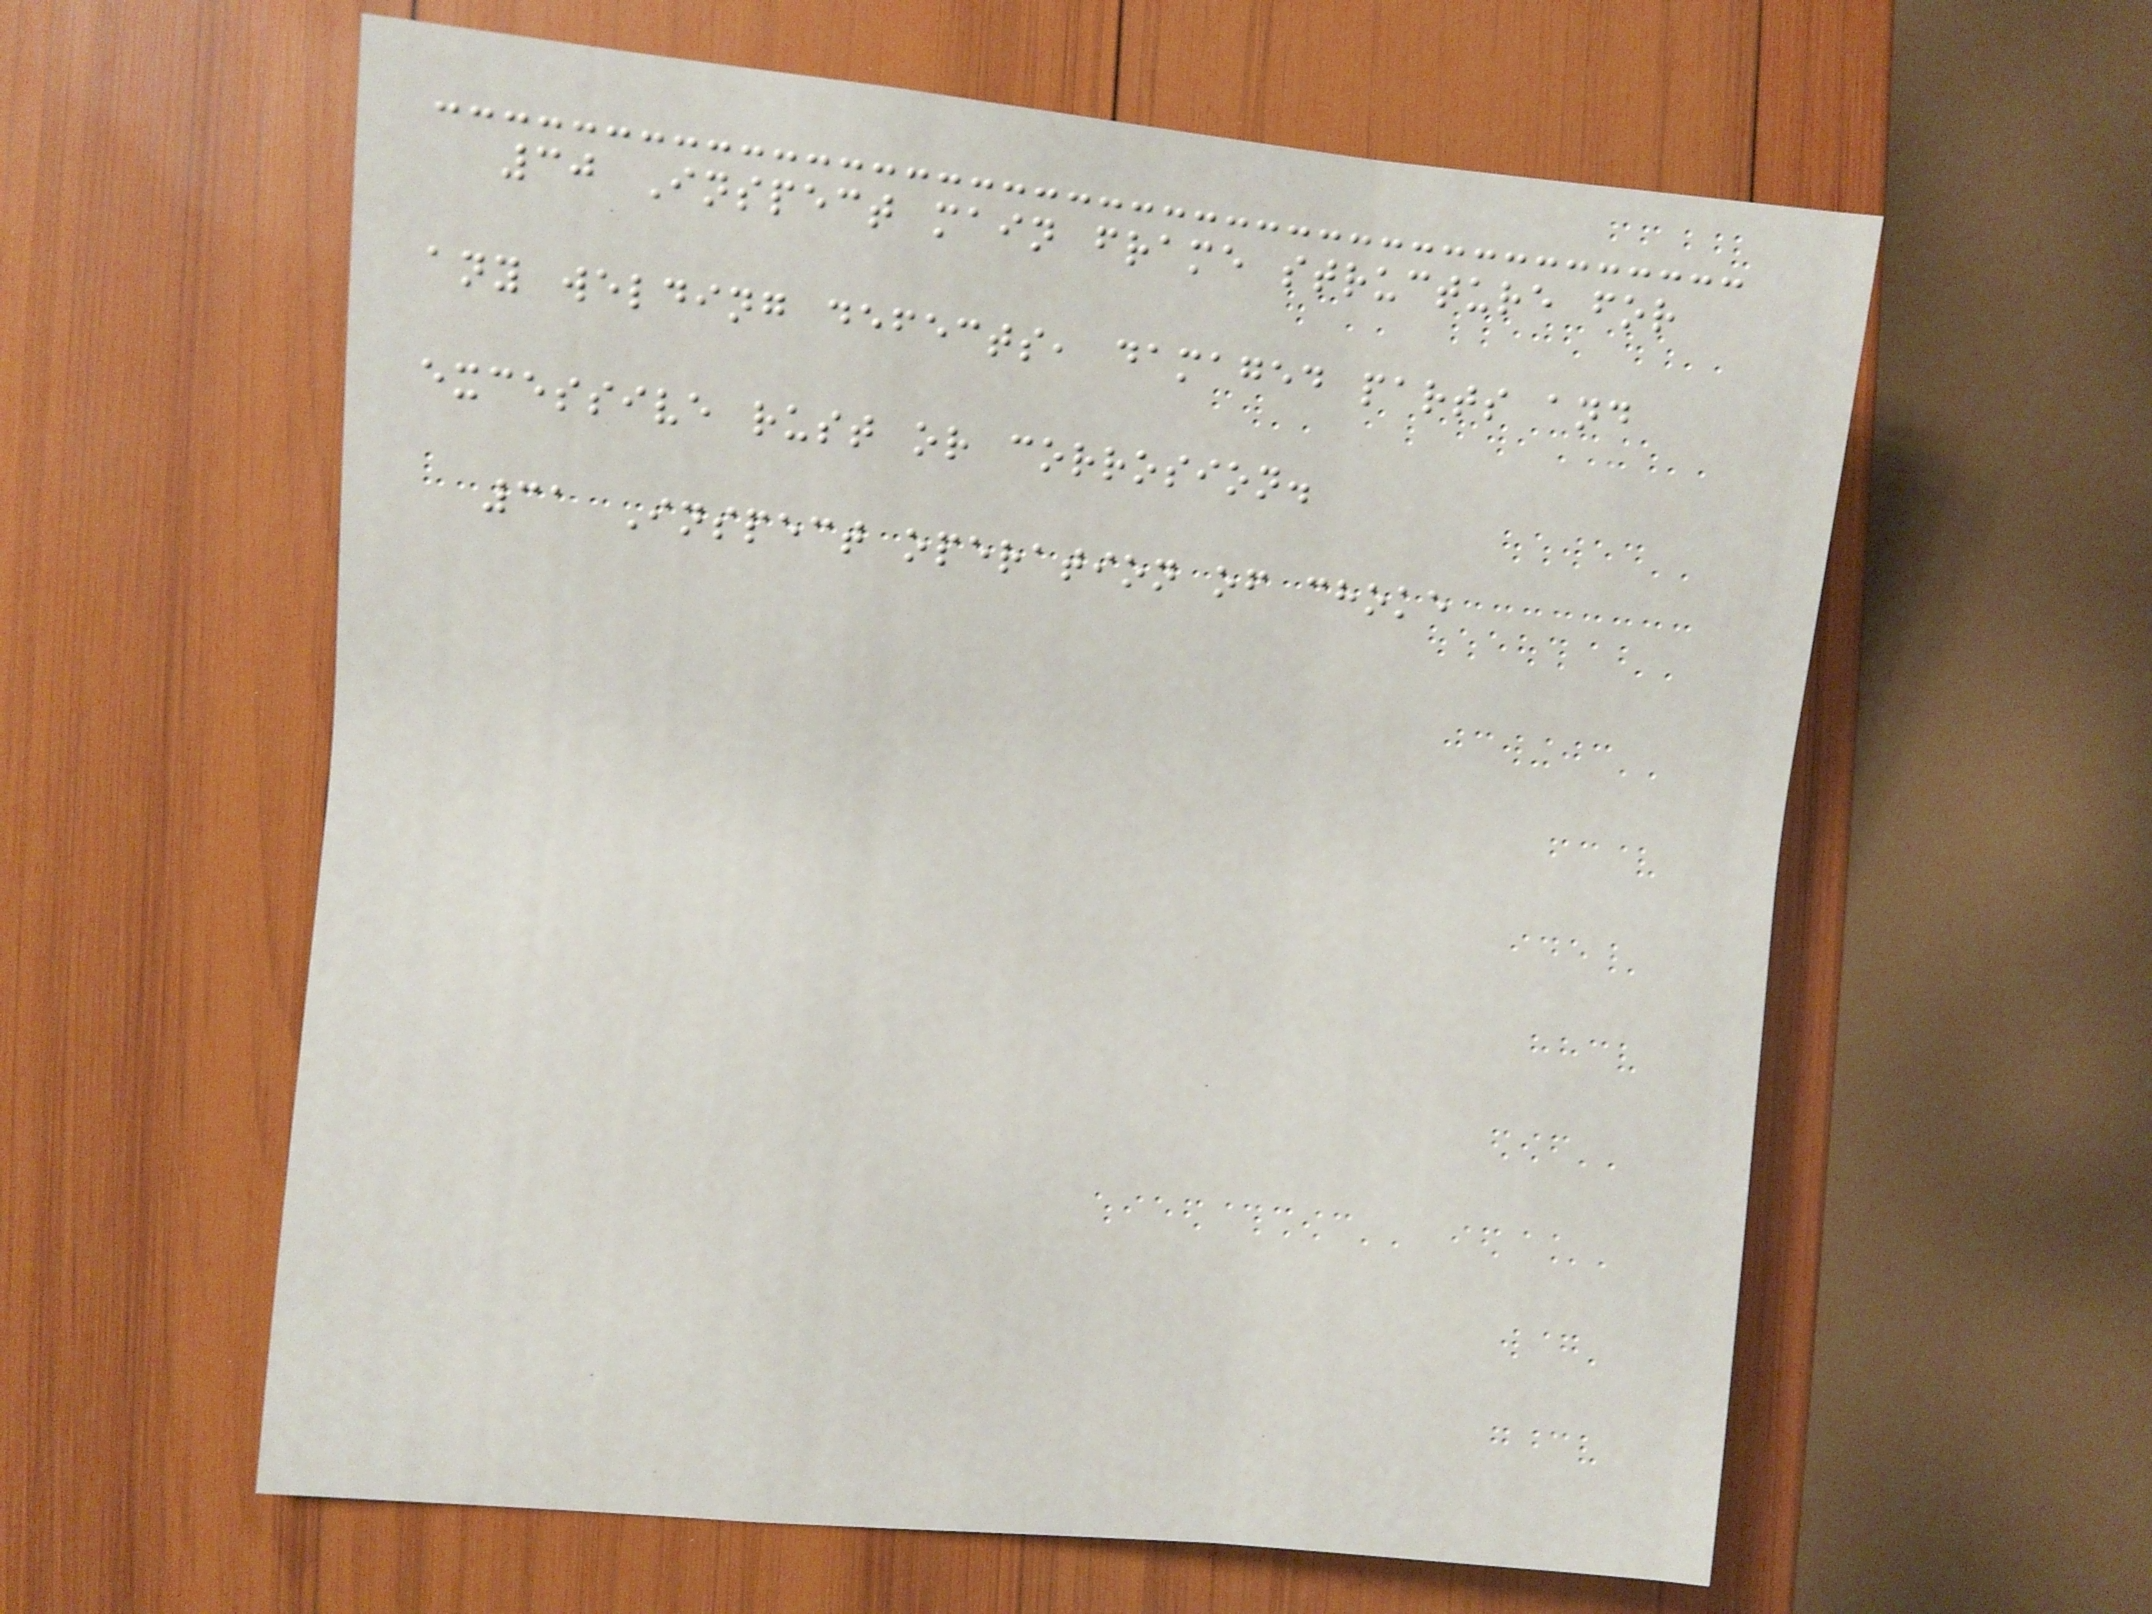30 Inspect main frame structure for
any welding defects, damaged parts and
excessive rust or corrosion.
31 Inspect operation of choke
